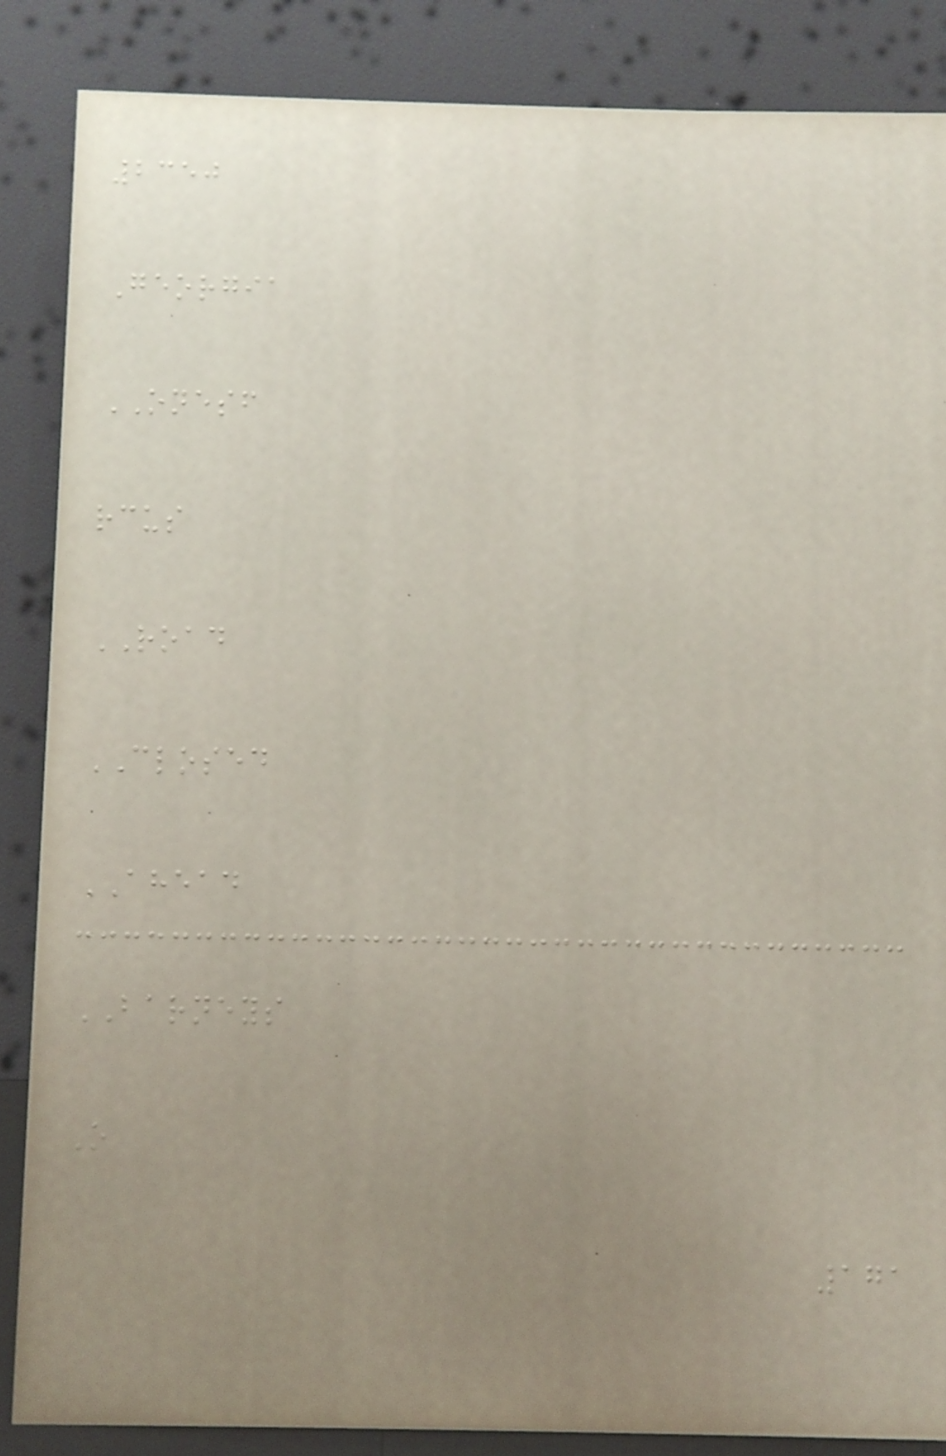2350
Georgia
ONESF
rcus
ROAD
CLOSED
AHEAD
BARNEYS
O
171
